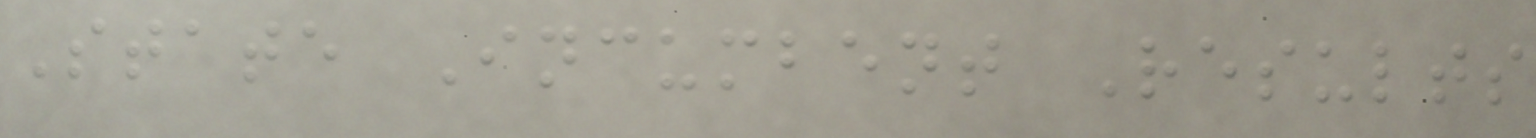State Incumbent Results
